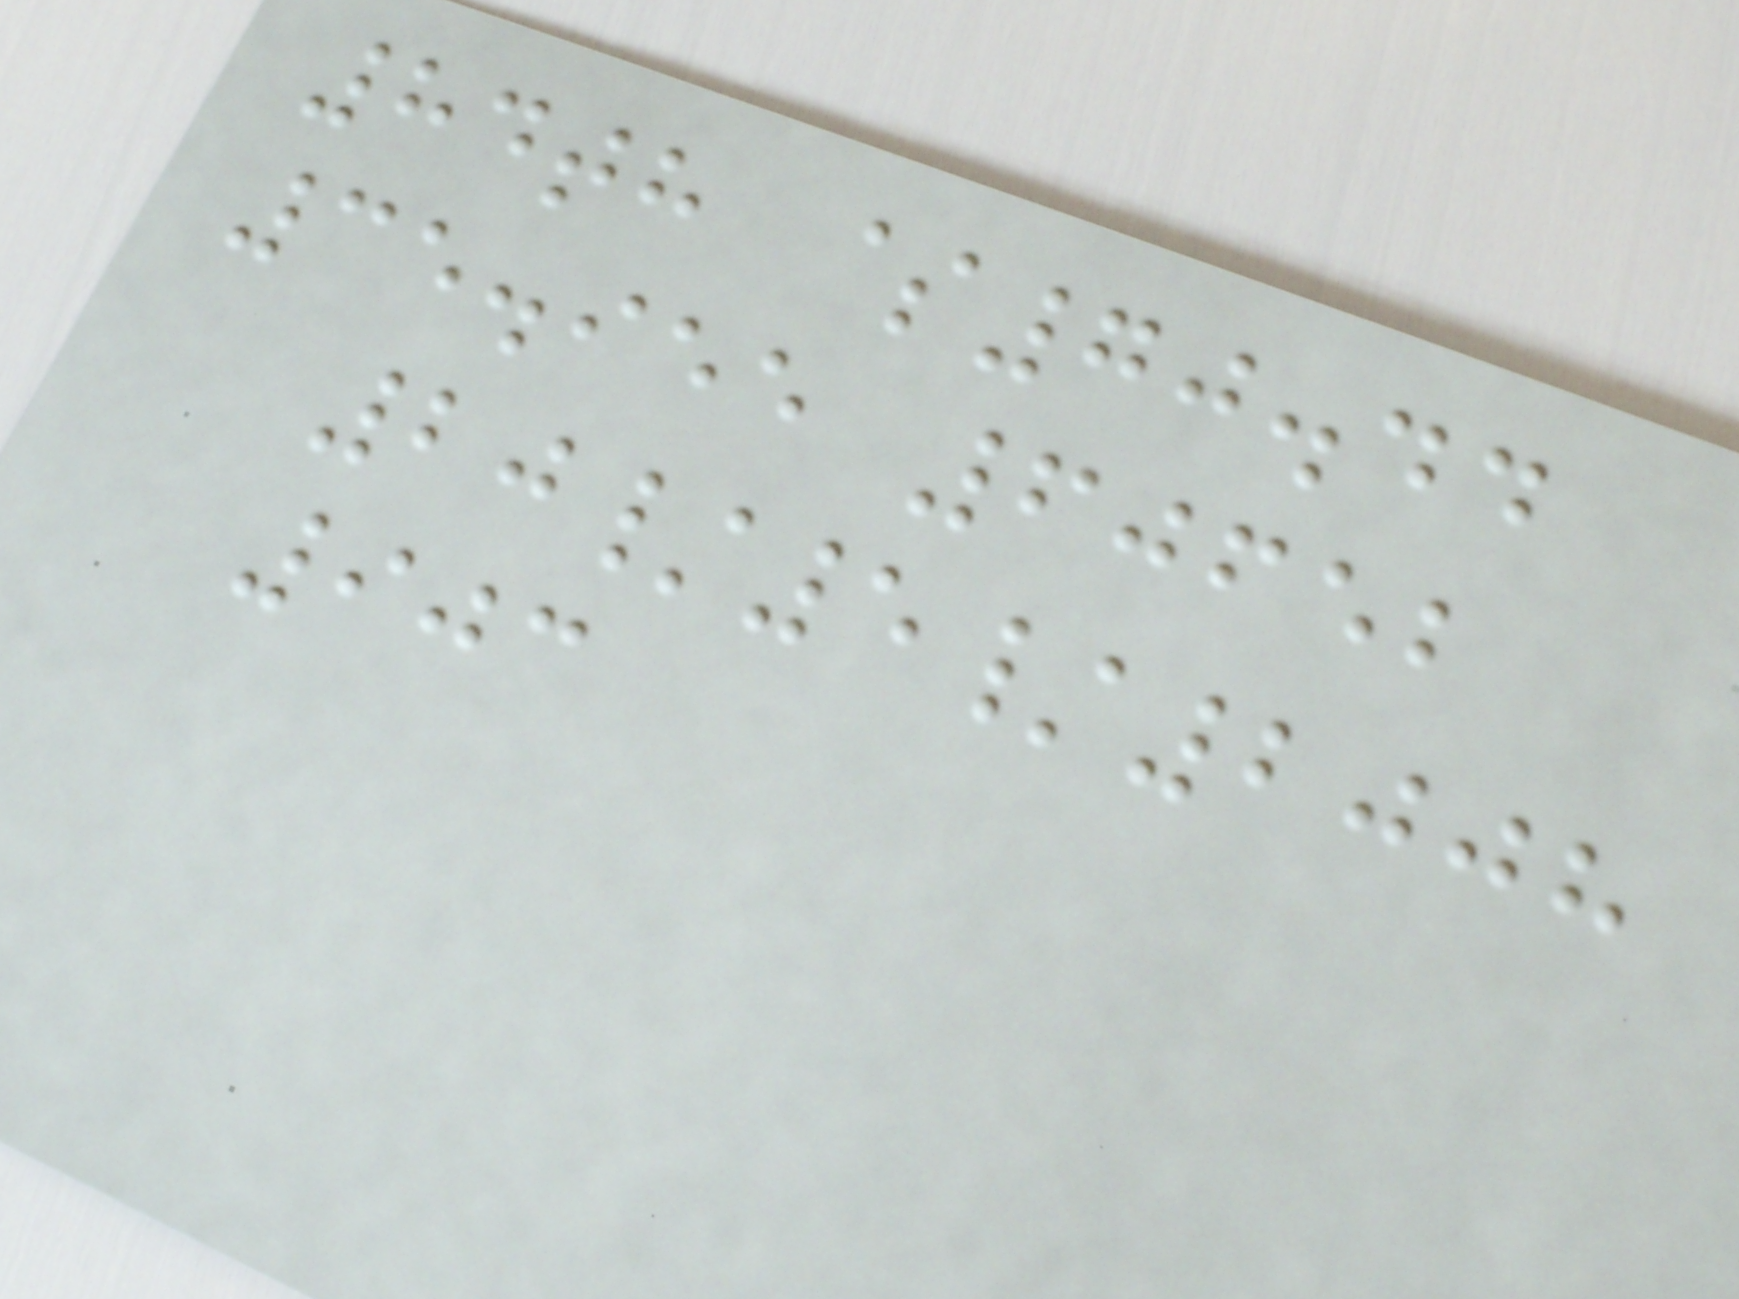84th $70.44
35.955 60652
20/5/2008
903
